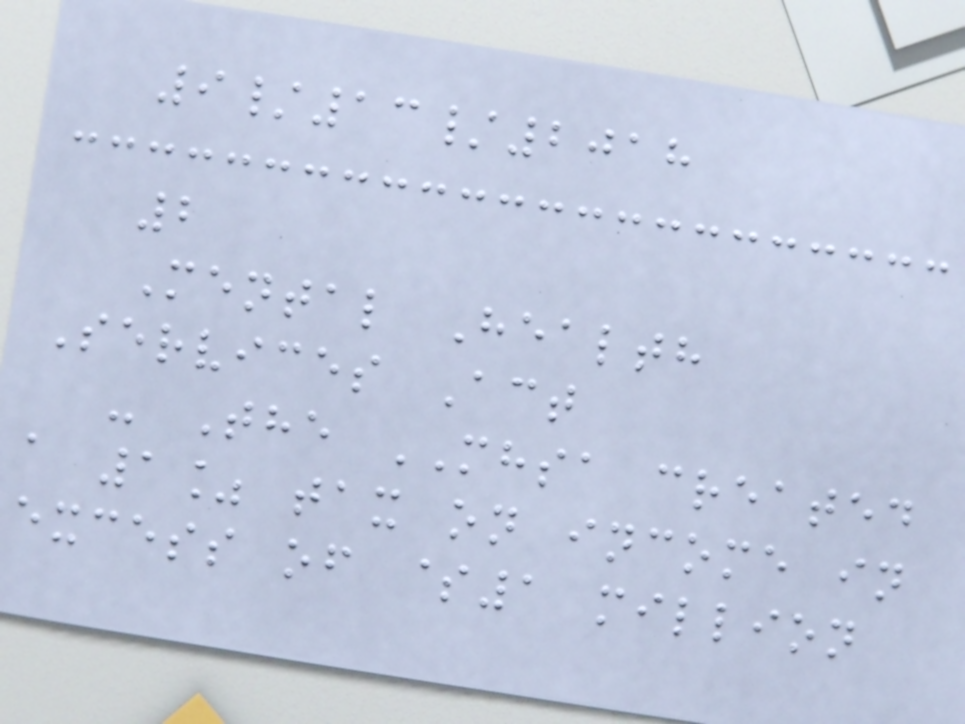9/13/2018
2
Mental Health
Services Act
- The MHSA created
a 1% tax on income in
excess of $1 million
